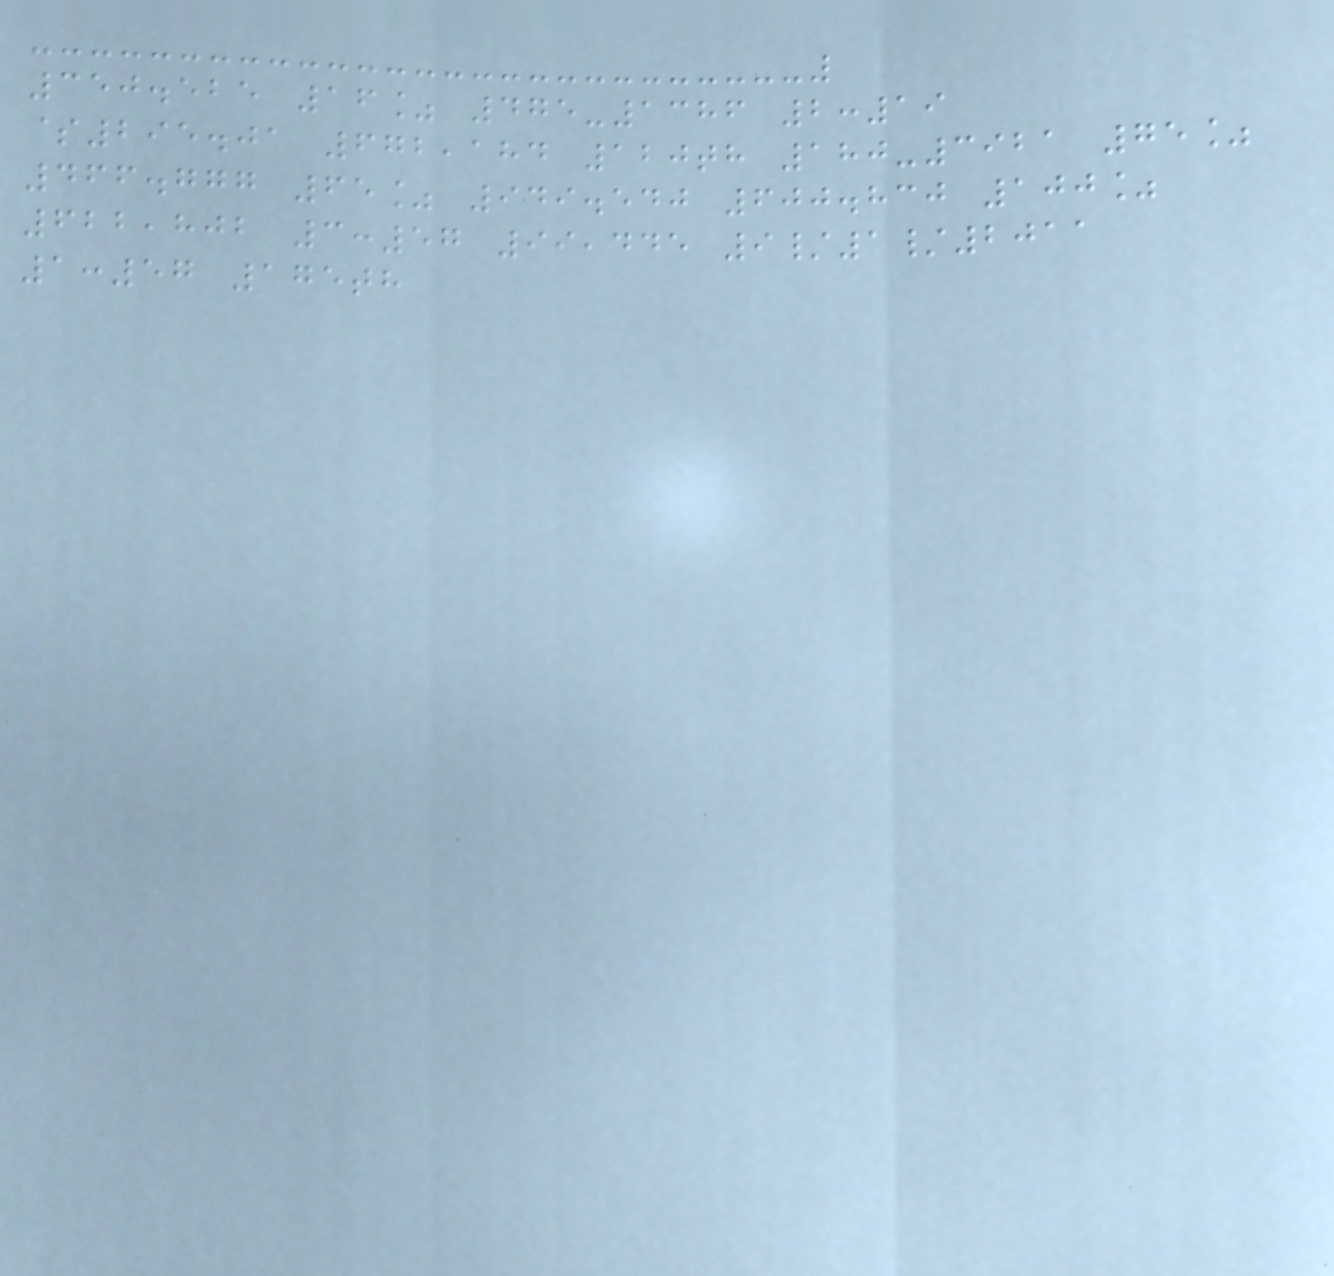350.525 16% 475-1386 2:19
$295.01 672,184 120th 180-3921 75%
466.777 65% 949.540 600.830 100%
622,802 3:57 99,445 9/1/2011
1:57 175th
